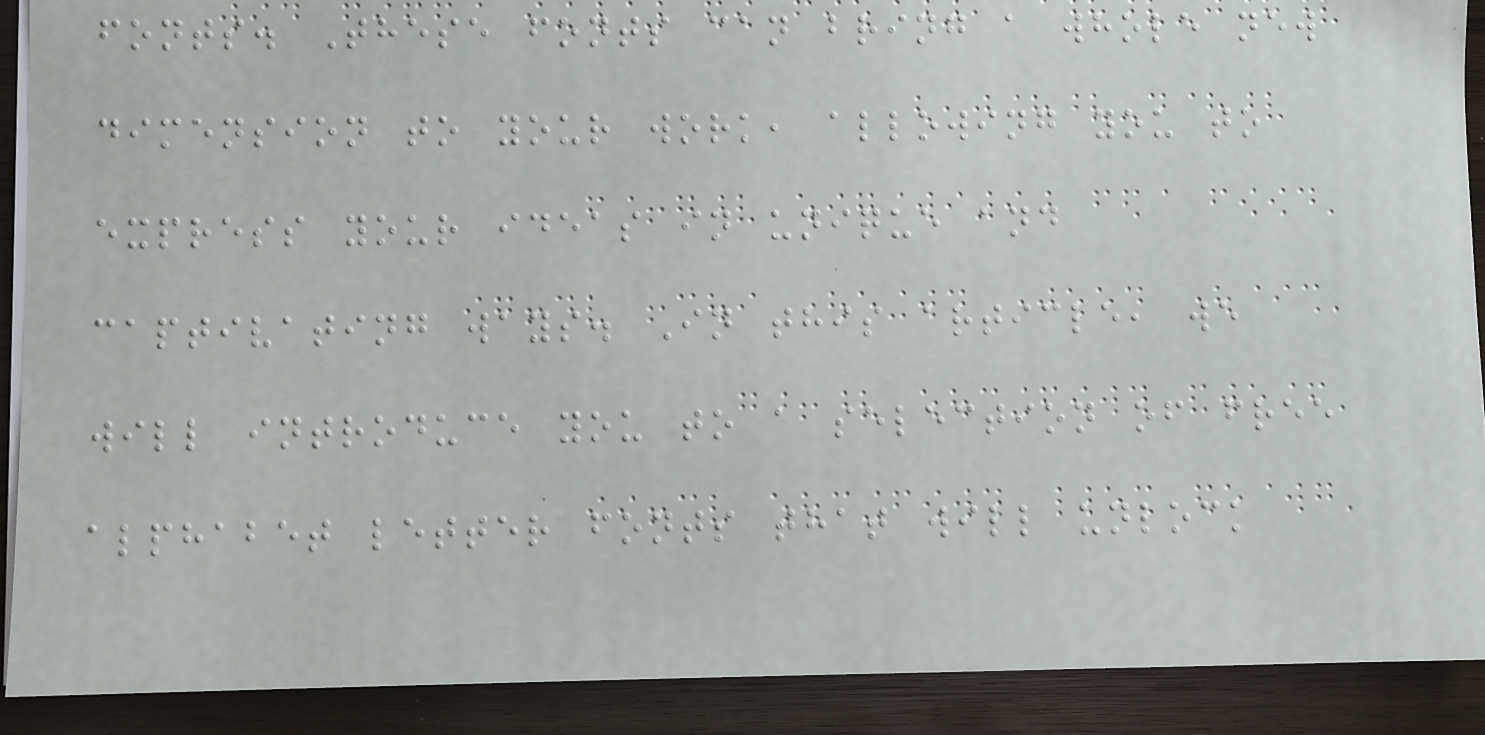fonts. These fonts can bring a whole new
dimension to your work, allowing you to
express your ideas in unique and
captivating ways. In this article, we
will introduce you to a selection of free
alphabet letter fonts that will unlock
